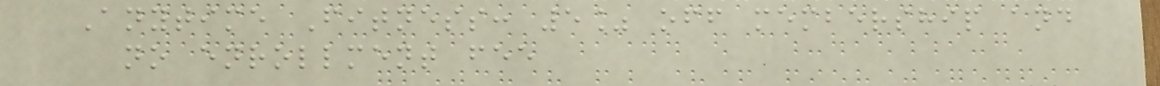Anytime Fitness: 5% off membership and
no enrollment fee
